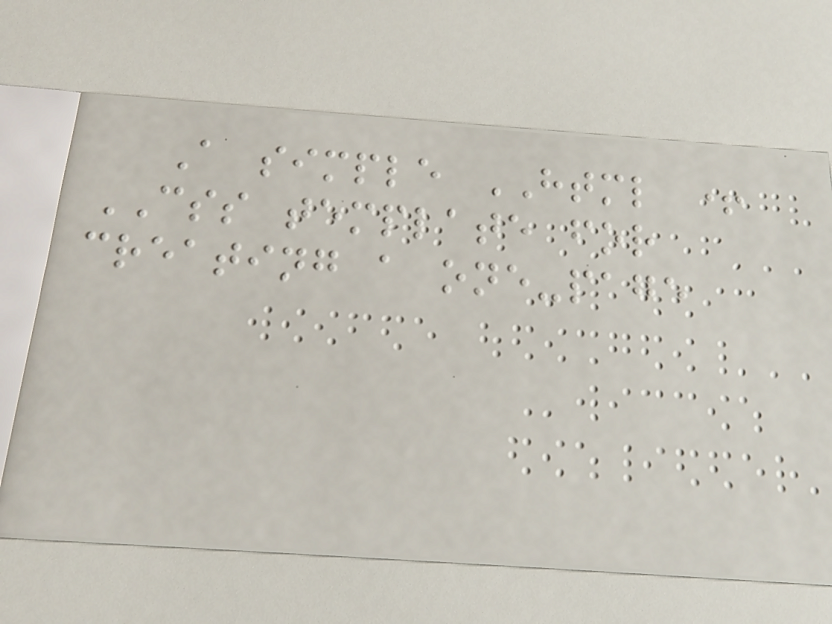A simple HTML +
CSS template for
creating a one-page
